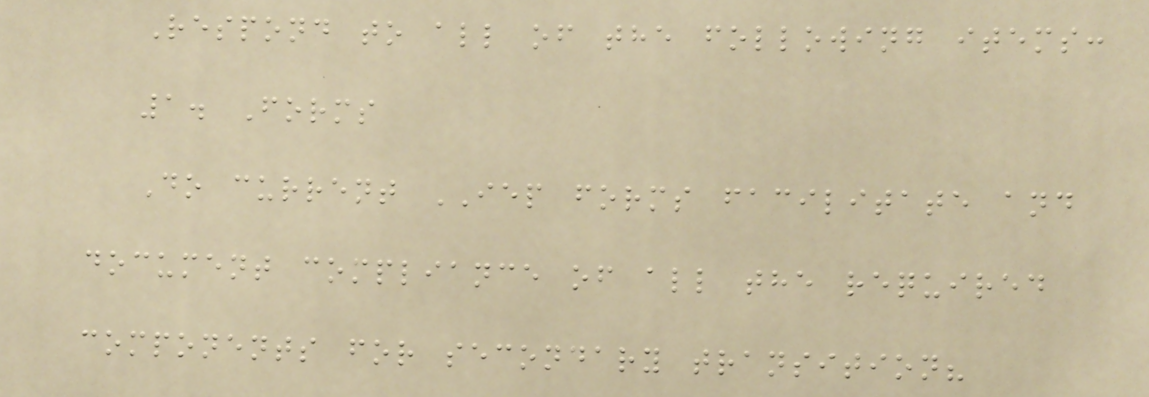Respond to all of the following items:
1. Forms
Do current IEP forms facilitate and
document compliance of all the required
components for secondary transition?
